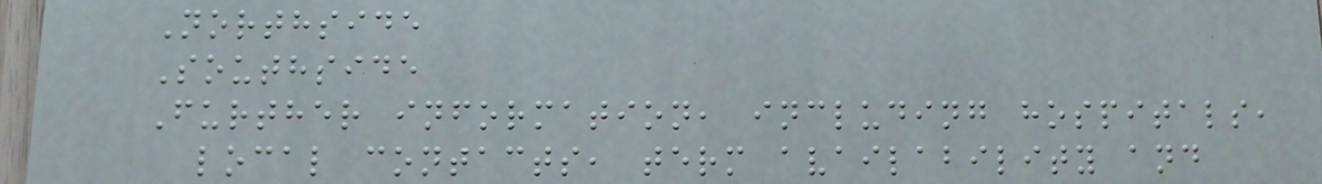Northside
Southside
Further information, including hospitals,
local contacts, term availability and
